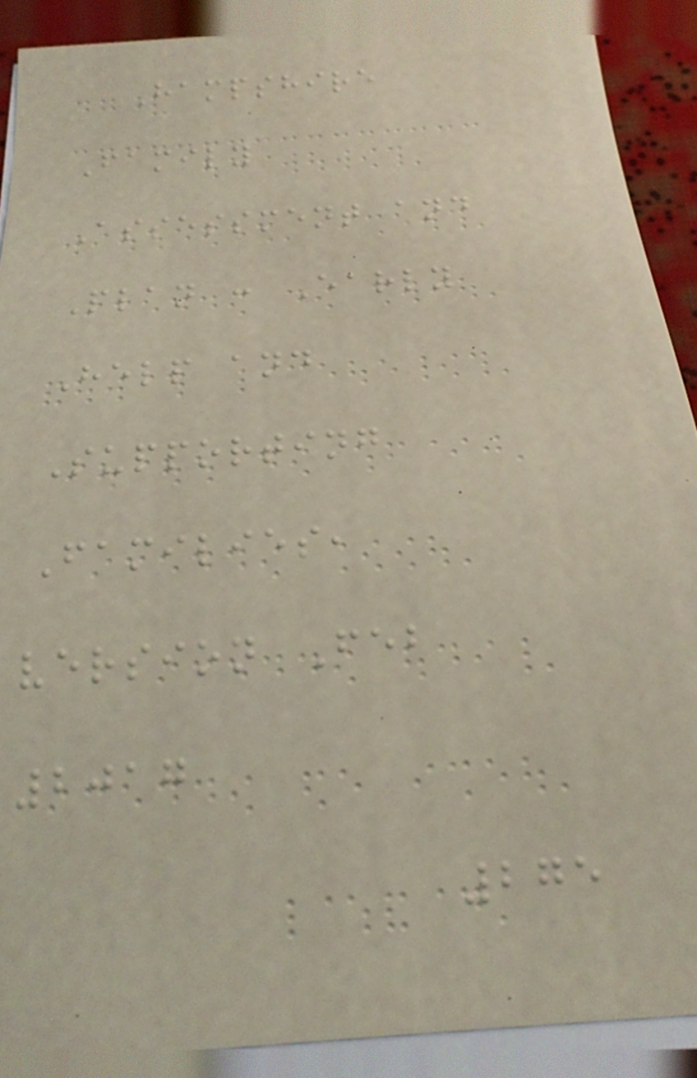Hampshire
Family
Assessment and
Plan : Early
Help and
Supporting
Families,
version Feb
2017
275
